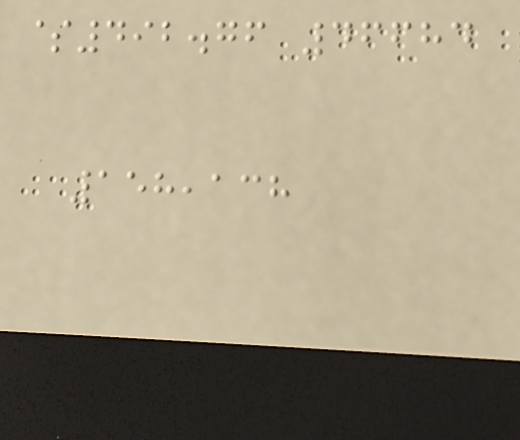$492.76 46684
158,138
